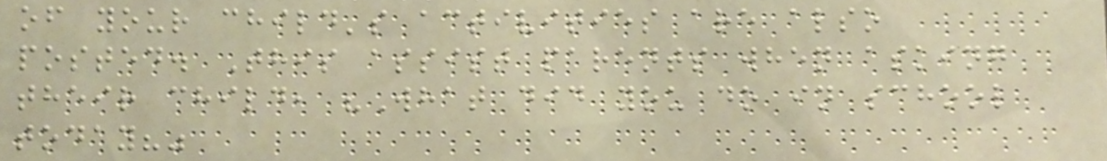of your child's activities are also
posted. This assist parents when asking
their child, "What did you do in school
today?"
